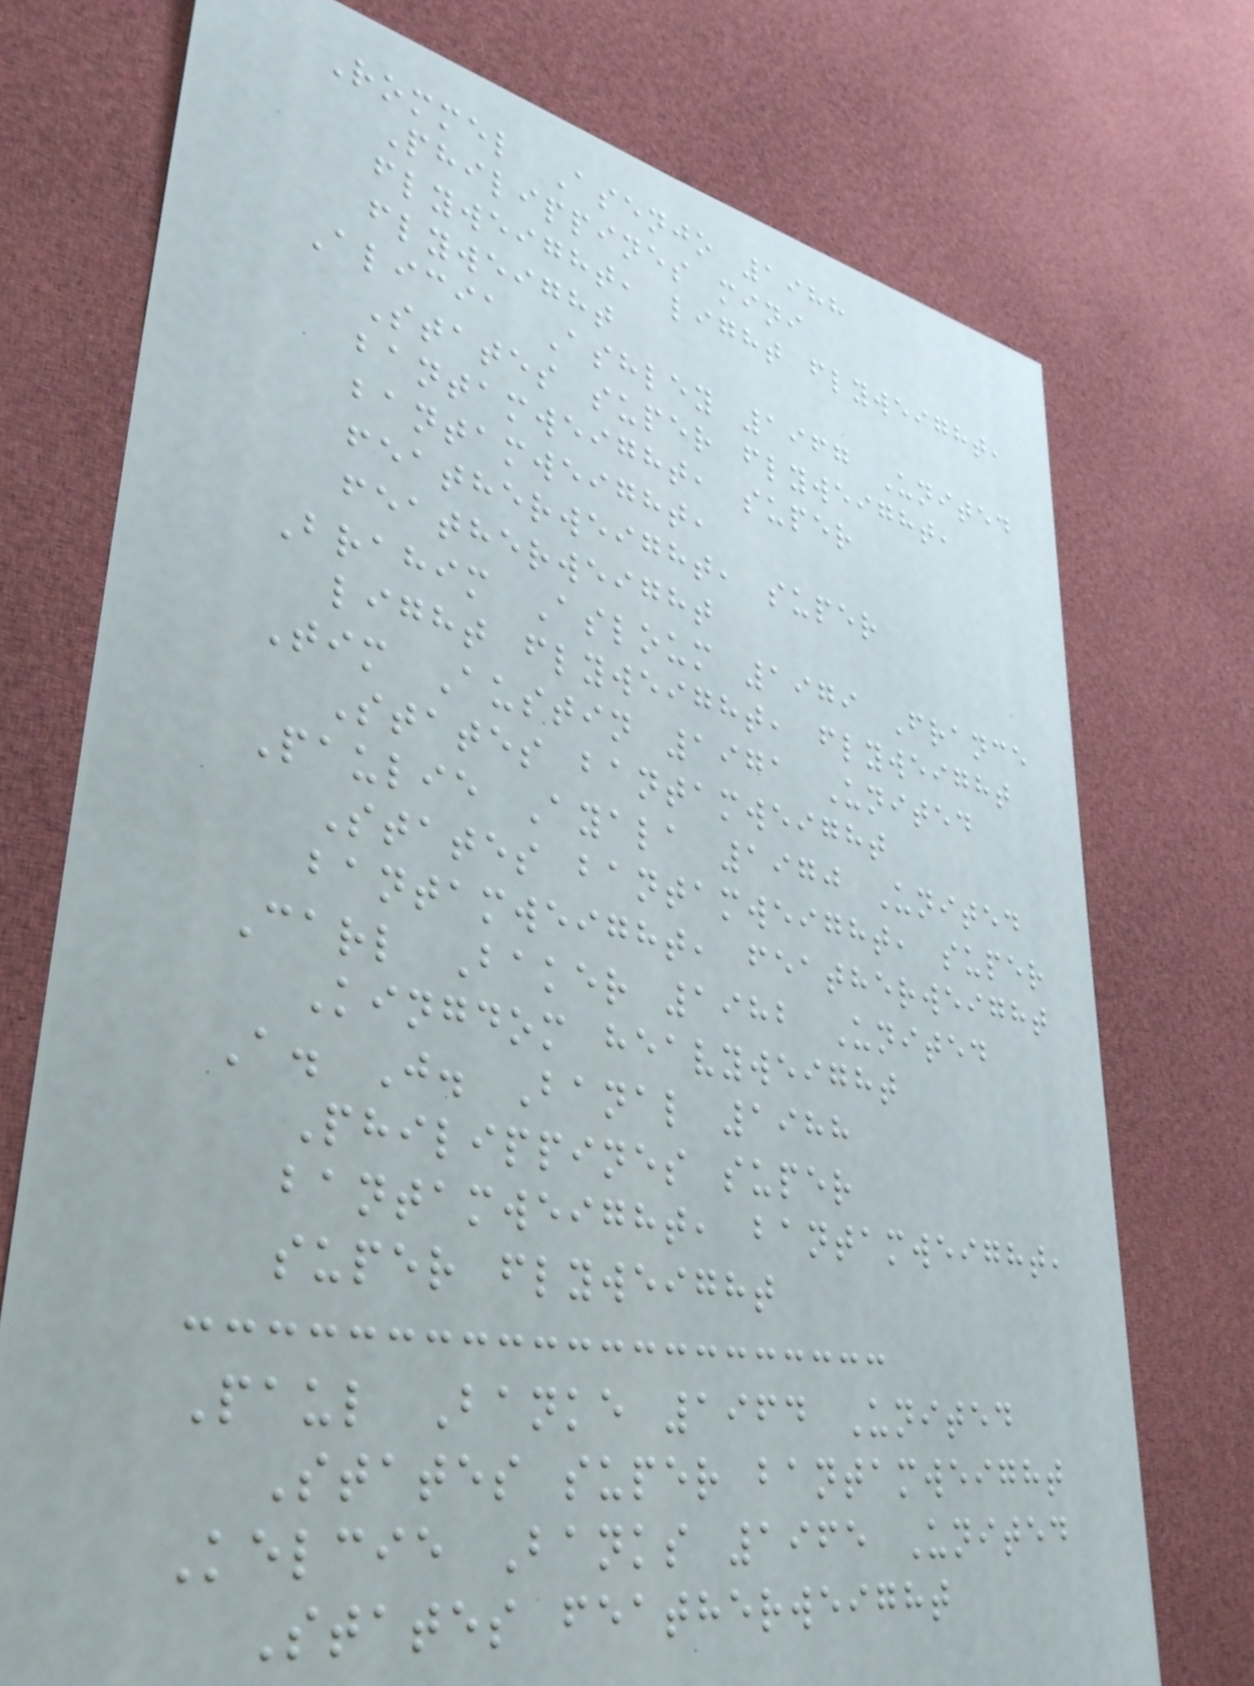Rommel Asenjo 1988
Philippines mini
flyweight, light flyweight,
flyweight
Alicia Ashley 1967 United
States super flyweight,
bantamweight, super
bantamweight,
featherweight, super
featherweight
Brahim Asloum 1979 France
light flyweight, flyweight
Tim Austin 1971 United
States bantamweight
Paulie Ayala 1970 United
States bantamweight, super
bantamweight, featherweight
Carl Baker 1982 United
Kingdom heavyweight
A. J. Banal 1988
Philippines super
bantamweight, bantamweight,
super flyweight
Paul Banke 1964 United
States super bantamweight
Kelcie Banks 1965 United
States featherweight
